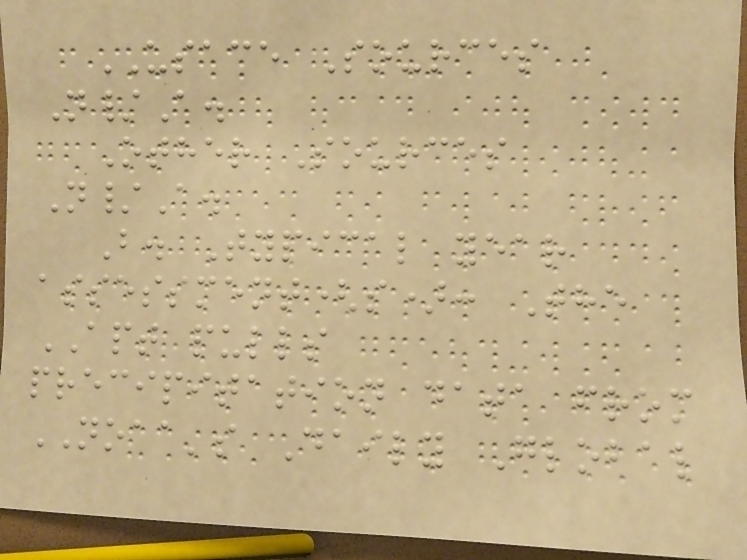USACE Sources
N/A.
Other Sources
N/A.
B. Typical year
assessment(s): The
APT pulls
precipitation data from
NOAA's Daily Global
